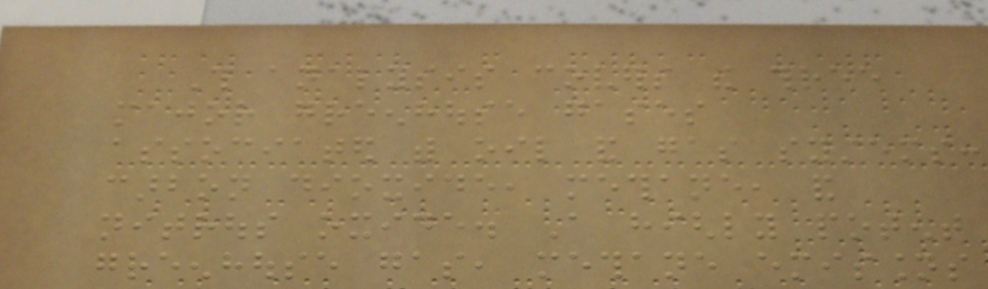This analysis covers the three
major greenhouse gases
associated with oil and gas systems:
carbon dioxide, methane, and
nitrous oxide. A highly potent
greenhouse gas, methane emissions
